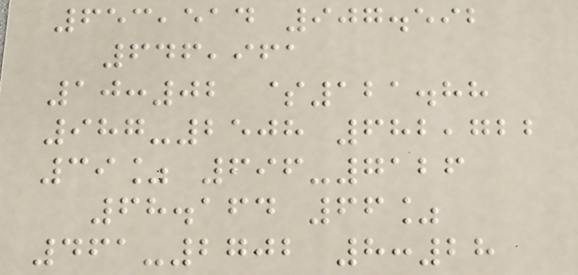653,514 907.592
646,961
10:02 $121.88
987-2508 682,722
39% 696-7126
68.164 66%
461-2702 8:28
